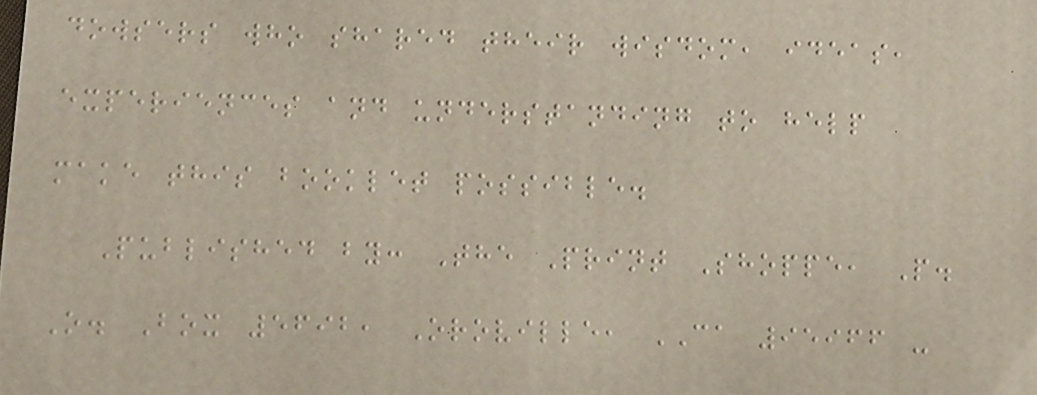dowsers who shared their wisdom, ideas,
experiences and understanding to help
make this booklet possible.
Published by: The Print Shoppe, P.
O. Box 5692, Oroville, CA 95966 -
